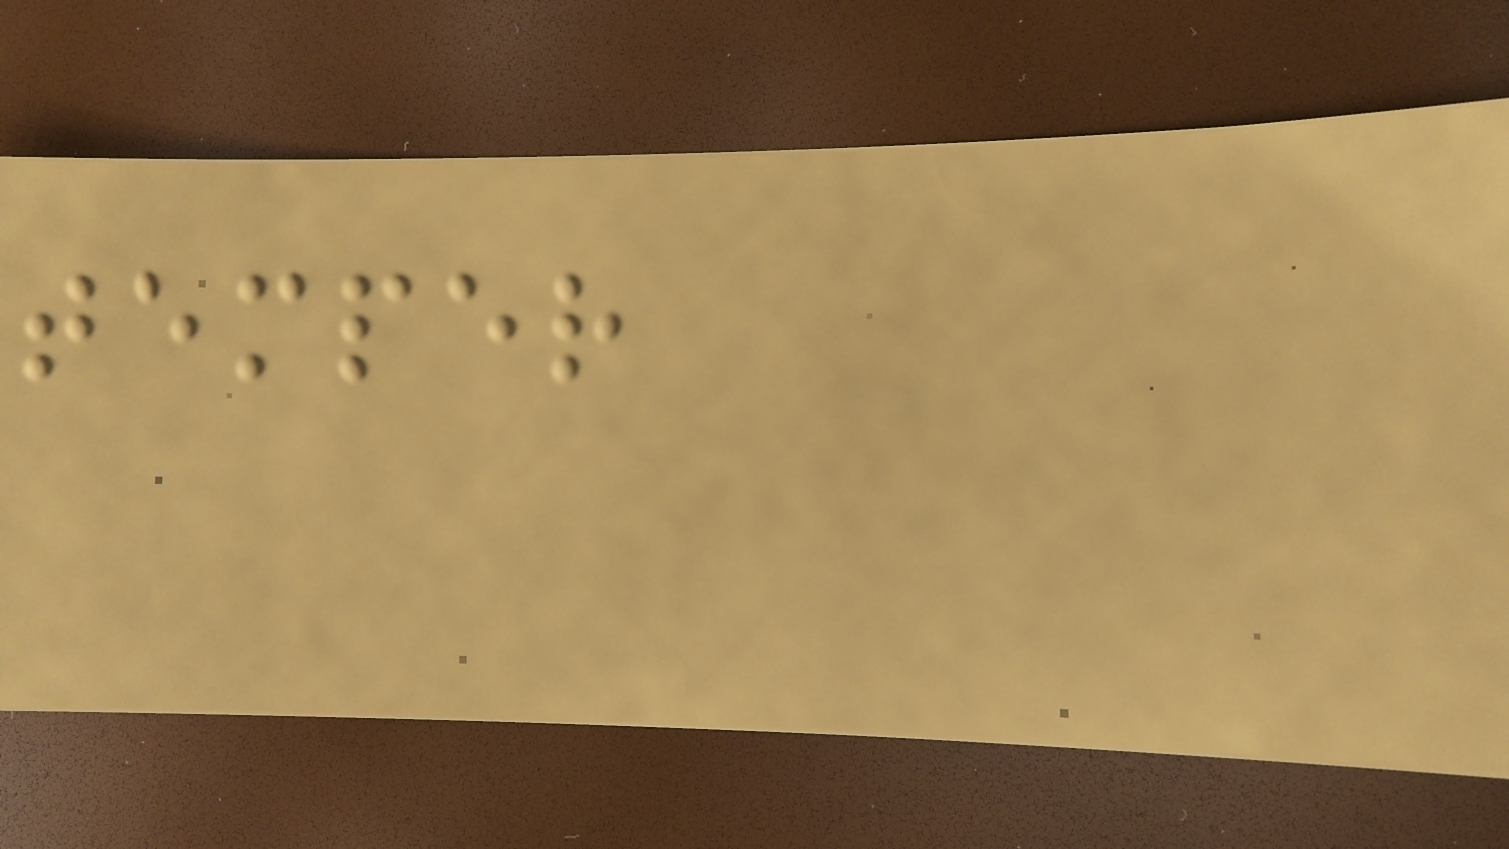temper
